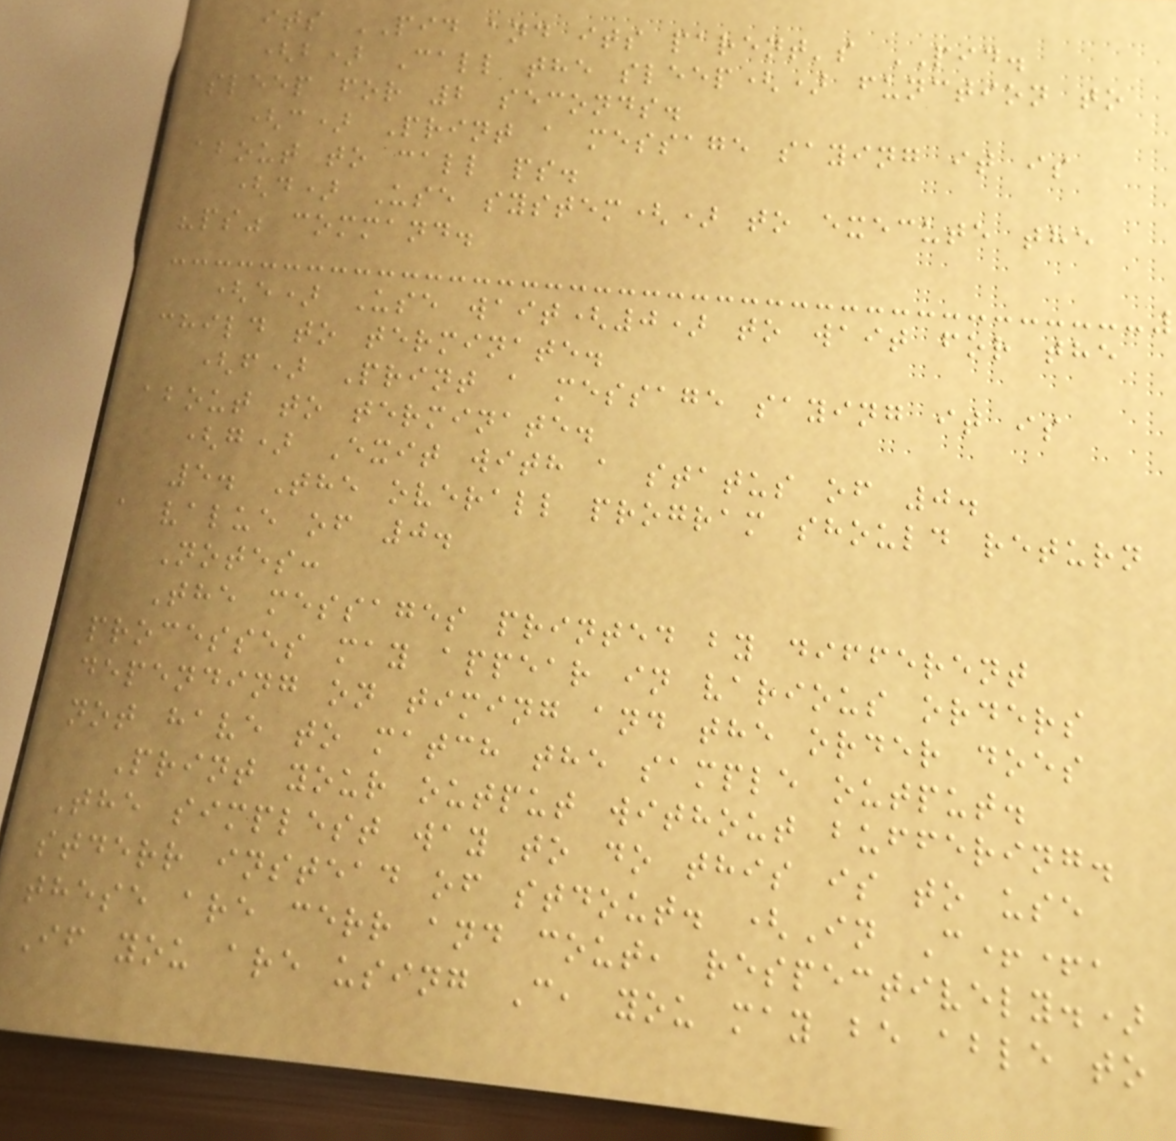its PID and its parent's PID.
(b) Call the sleep() function to
sleep for 2 seconds.
(c) Print a message saying it is
about to call ps.
(d) Use system() to execute the
"ps" command.
(e) Use wait(0) to wait for the
child to terminate.
(f) Print a message saying it is
about to terminate.
(g) Exit with a status of 0.
5. The overall program should return
a value of 0.
Notes:
The messages printed by different
processes may appear in various orders
depending on timing and the order does
not have to match the sample output.
Print your output without buffering.
The simplest way to do this is to use
stderr instead of stdout. (In C++,
these are cerr and cout, respectively.)
If you are using C, you may be able to
